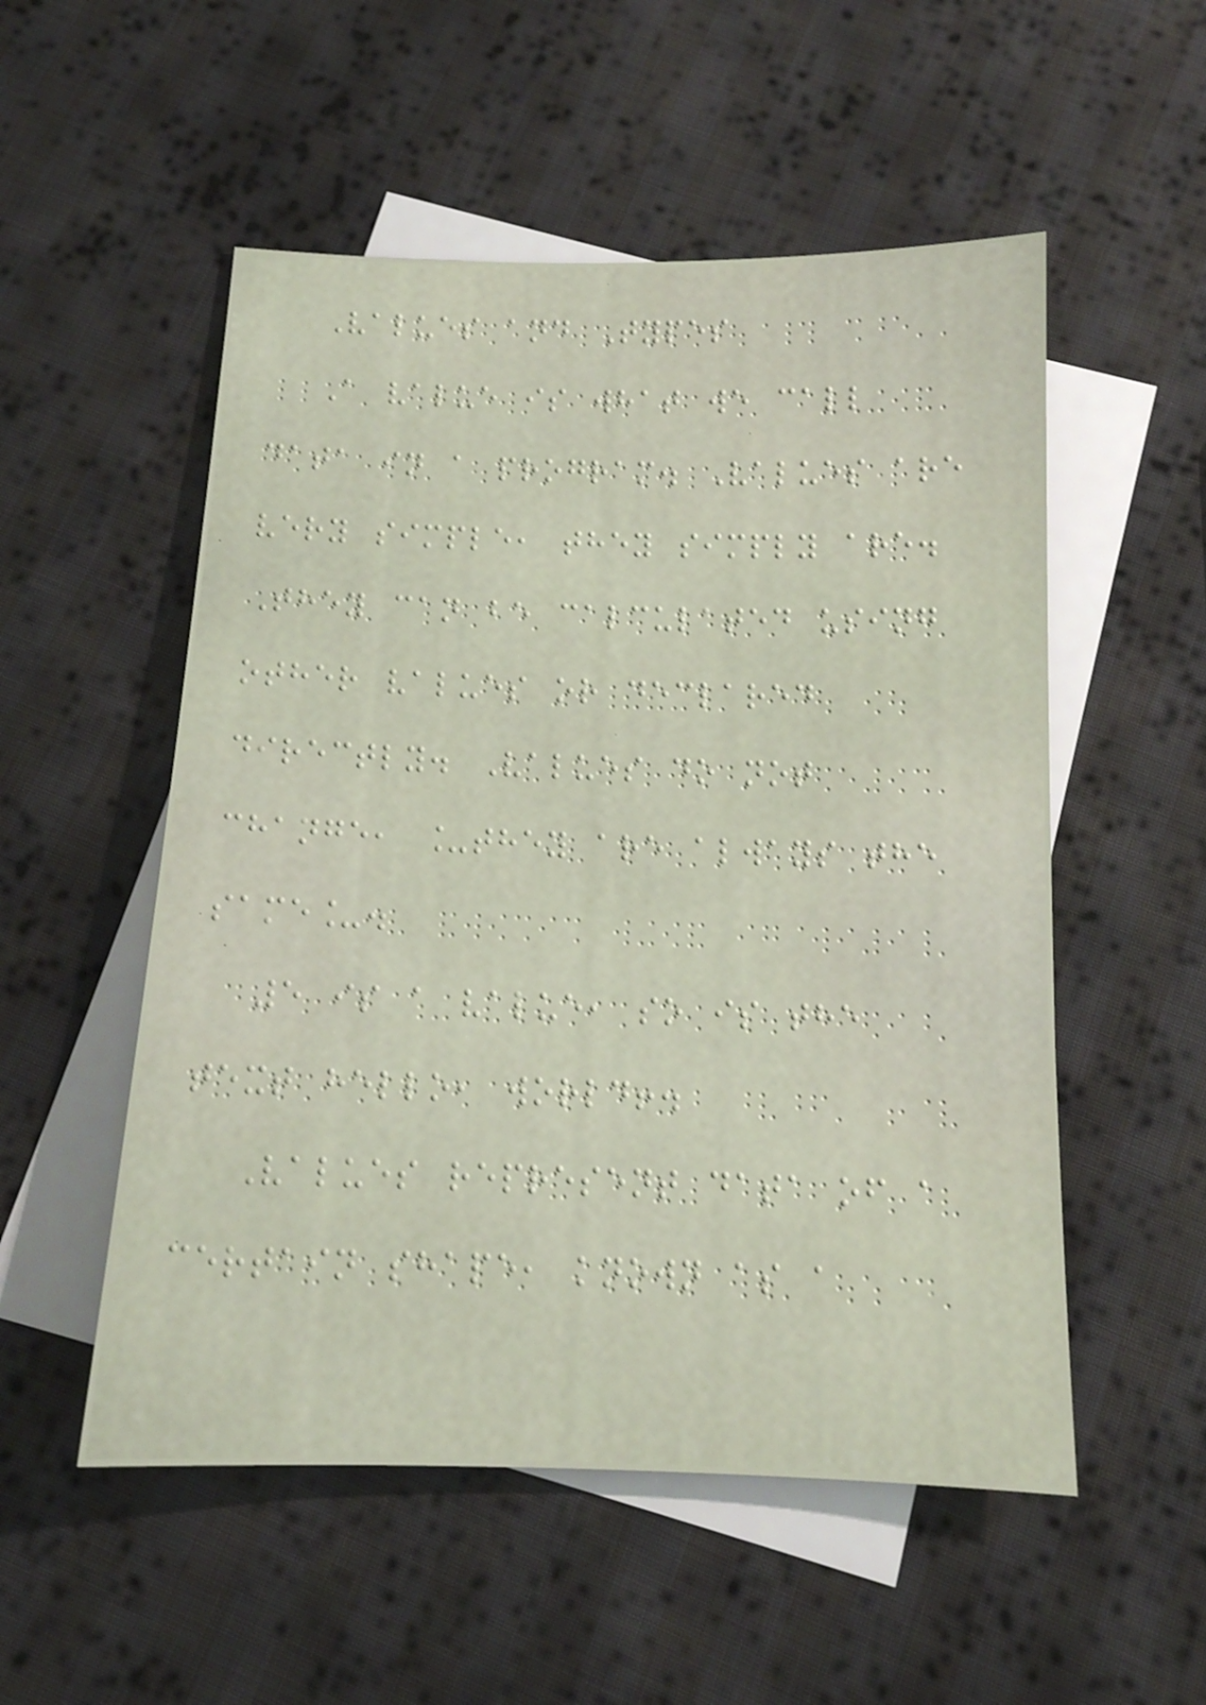Values and Types
A value is what we call
data in a program. Values are
very simple, they simply are.
They can be calculated using
other values or declared
directly. Values do not
change, _they are always the
same_.
5 is a value, so is the
text hello, world!.
Values represent data of a
certain shape, known as a
